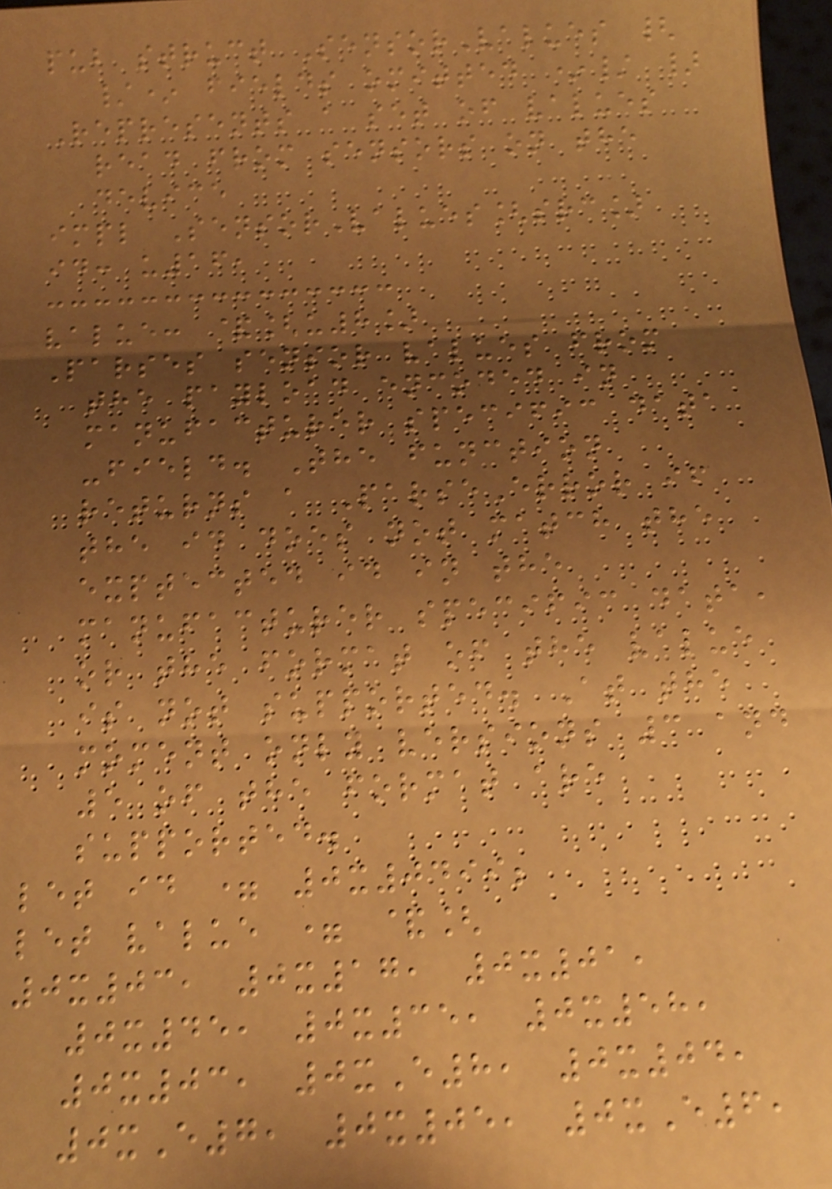pub struct SensorValues {
/* fields omitted */ }
Represents a set of values
read from sensors on the
device
impl SensorValues[src]
id: u16,
value: &[u8]
Parses sensor values from
the payload encoded in
manufacturer specific data
-field. The function
returns a ParseError if
the id does not match the
exptected id in the
manufacturer specific data,
or the format of the value
is not supported. At the
moment only versions 3 and
5 of the format are
supported.
let id = 0x0499;
let value = &[
0x03, 0x17, 0x01,
0x45, 0x35, 0x58,
0x03, 0xE8, 0x04,
0xE7, 0x05, 0xE6,
